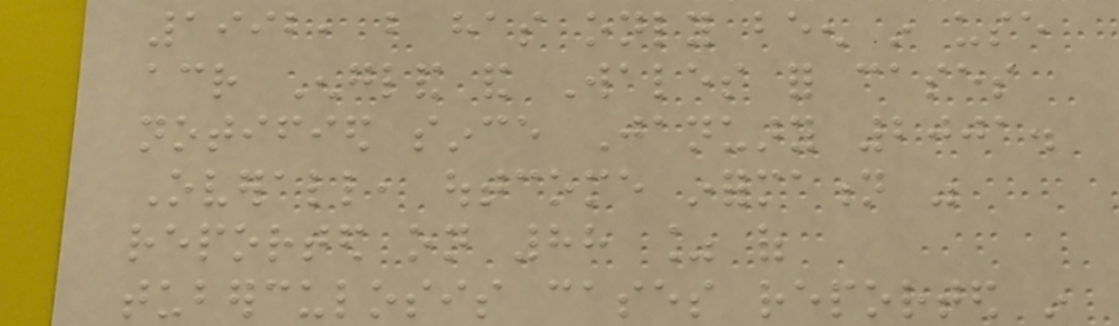1992, but has only been in use
across England and Wales for cases
notified since January 2001.
Overall, outcome information was
reported on 88 % of
tuberculosis cases reported in
